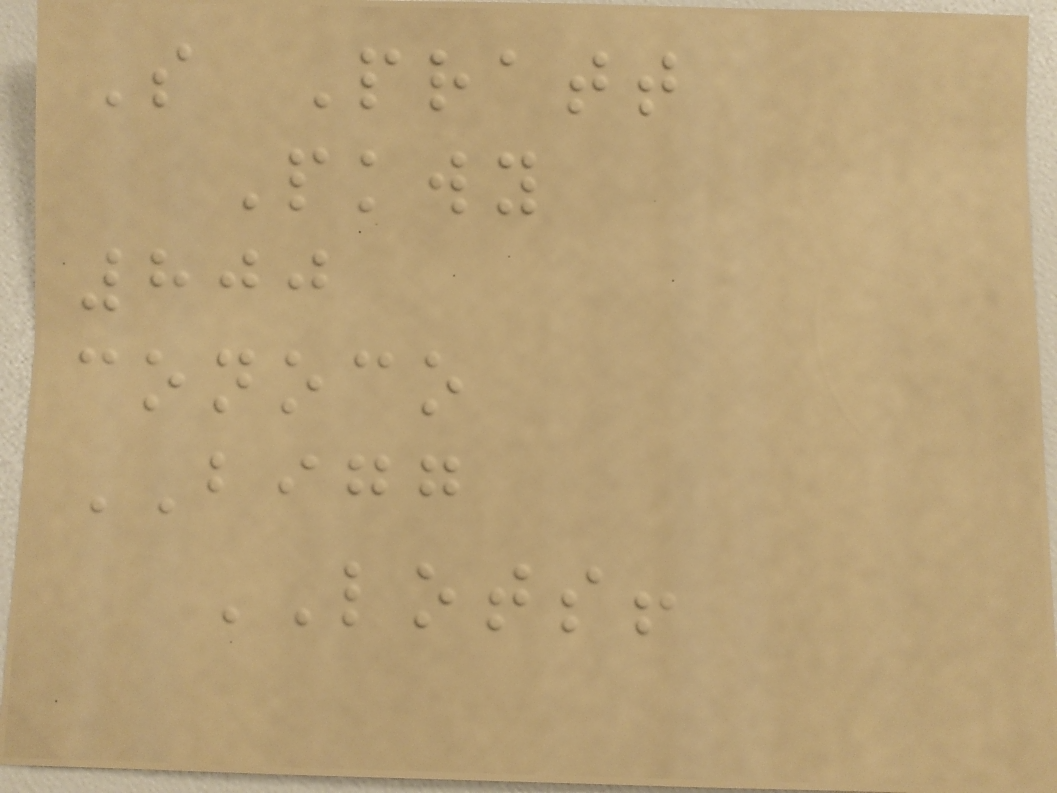S Pratt
Pkwy
800
conoco
BIGG
LOTS!
